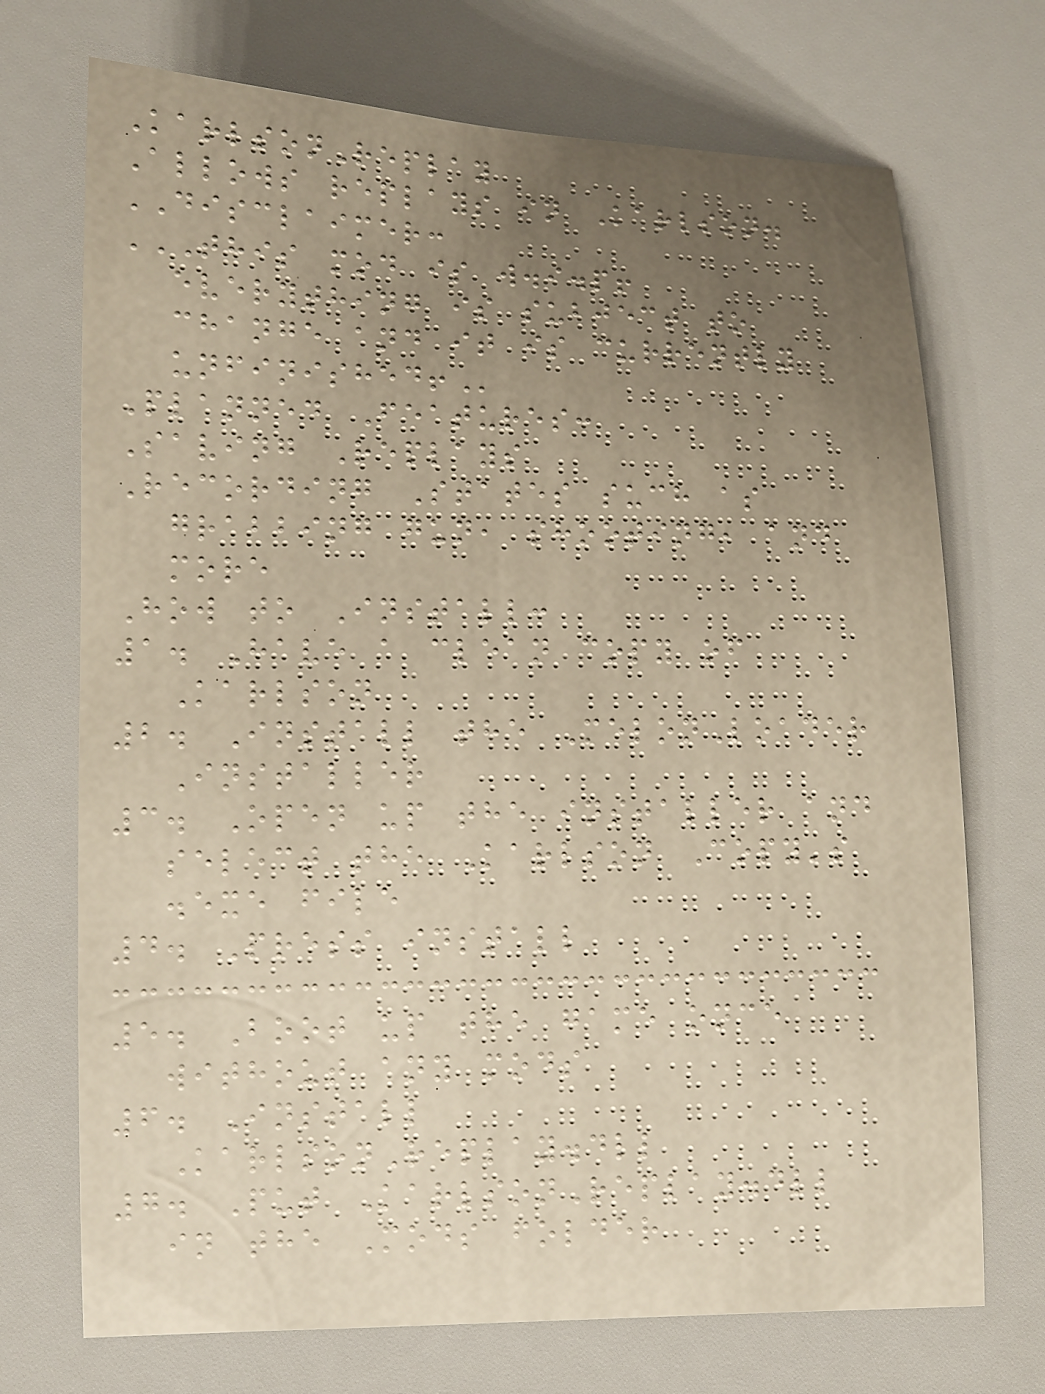KarlsonReplay
Allows replays in Karlson.
DISCLAIMER:
THIS MOD IS W.I.P!
EVERYTHING IS SUBJECT TO
CHANGE AND IT IS CURRENTLY
UNFINISHED!
Planned Features:
Saving Replays
Recording States such as
grabbing gun, shooting, and
more
How to Install:
1. Have a clean copy of
Karlson
2. Install the MelonLoader
Installer
3. Open up the installer and
select the Karlson Copy's
.exe file
4. Press install
5. Boot up the game once
without any mods
6. Install
KarlsonReplay.dll
7. Put KarlsonReplay.dll
in the Mods folder
